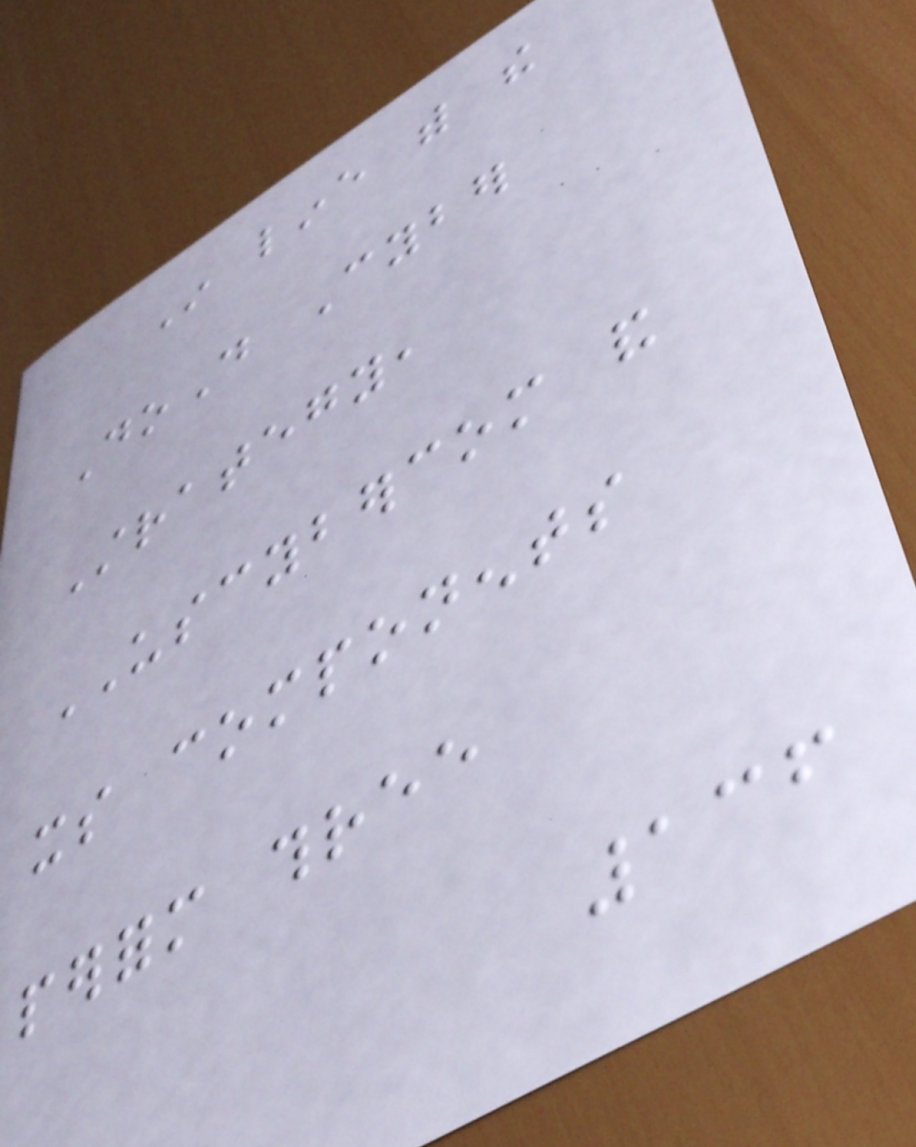In line with the
DoD Cyber
Strategy,
USCYBERCOM and
its components
perform three
136
